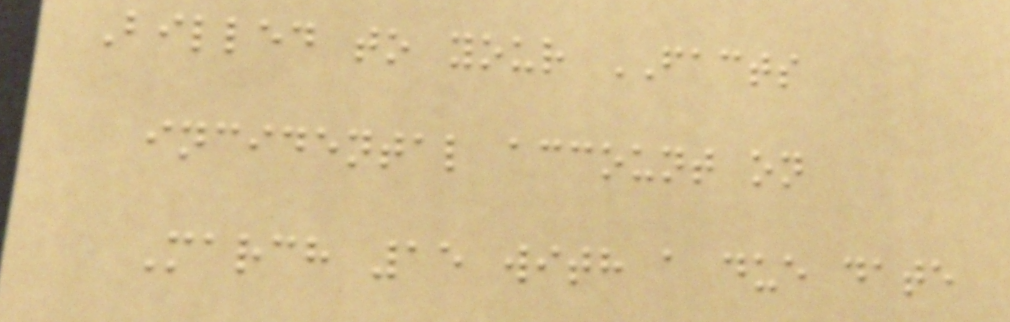Billed to your FACTS
incidental account on
March 15 with a due date
